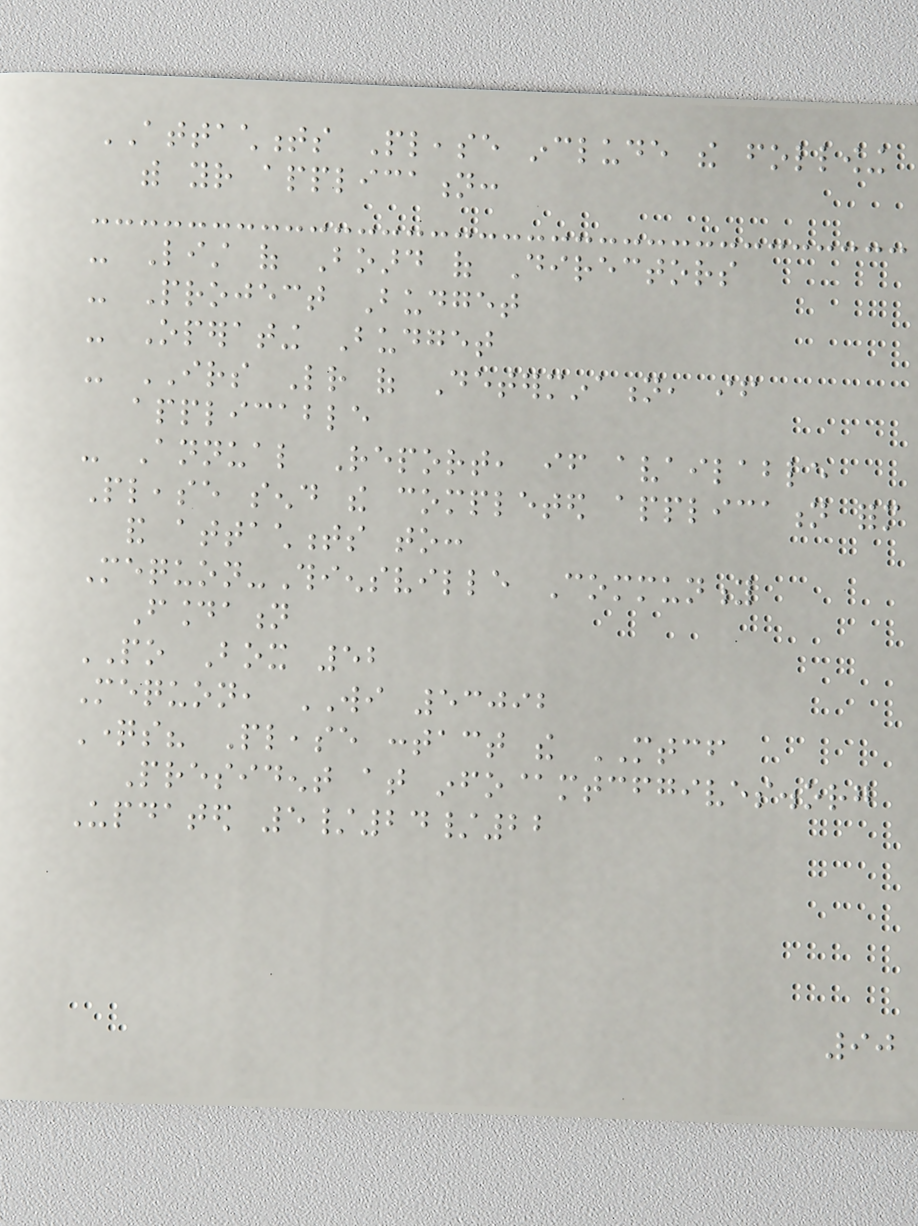ATTACHMENTS Please include the following
with your application:
- List of Board of Directors
- Project Budget
- Operating Budget
- IRS Letter of Determination, if
applicable
- Annual Report, if available
Please send the completed application form
and attachments to:
Mequon-Thiensville Community
Foundation
PO Box 52
Mequon, WI 53092
Questions? Please contact the MTCF
President at info@mtcfgives.org
Updated 5/24/22
90
